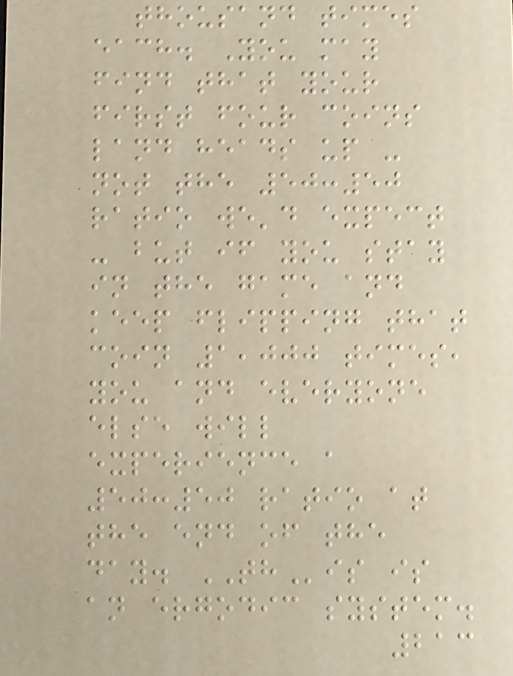thousand times
each. You may
find that your
first four coins
land heads up -
not the 50:50
ratio we'd expect
- but if you stay
in the game and
keep flipping that
coin 1,000 times,
you and everyone
else will
experience a
50:50 ratio at
the end of the
day. THis is
an ergodic system.
213
